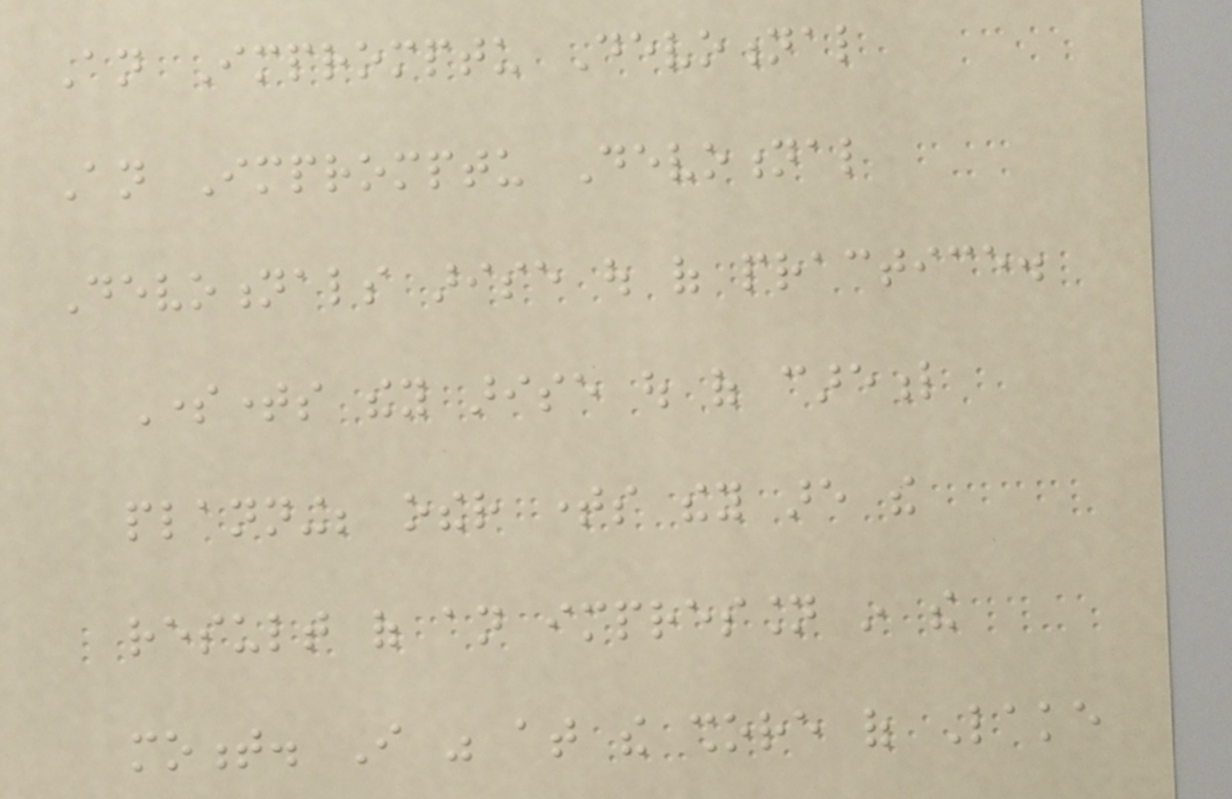An Impromptu Devotional
An Impromptu Devotional
Devotionals arise out of practice.
Sometimes they arise out of careful
planning; other times they are the
result of an impression in the
moment. I was at the shore of Lake
